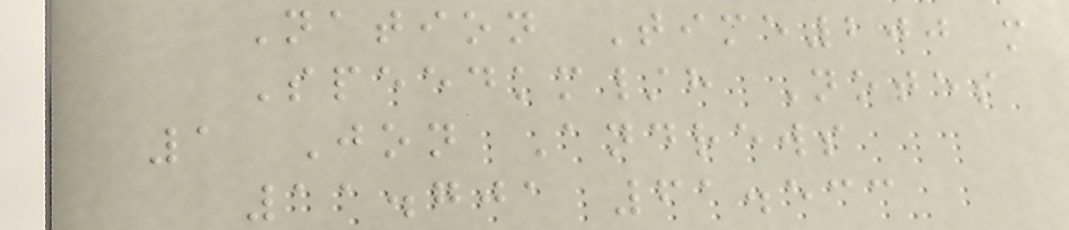Nation Time200 m
Speedkm/h Notes
1 Jon Andrews
11.701 61.533
